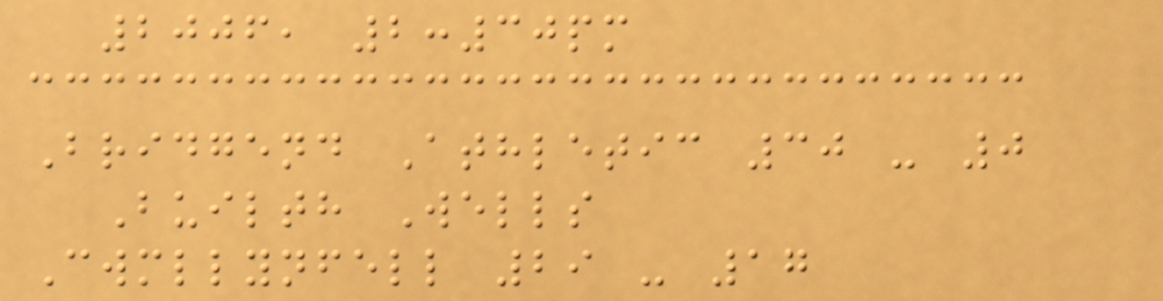2006, 2:30pm
Bridgend Athletic 30 - 0
Builth Wells
Cwmllynfell 29 - 17
